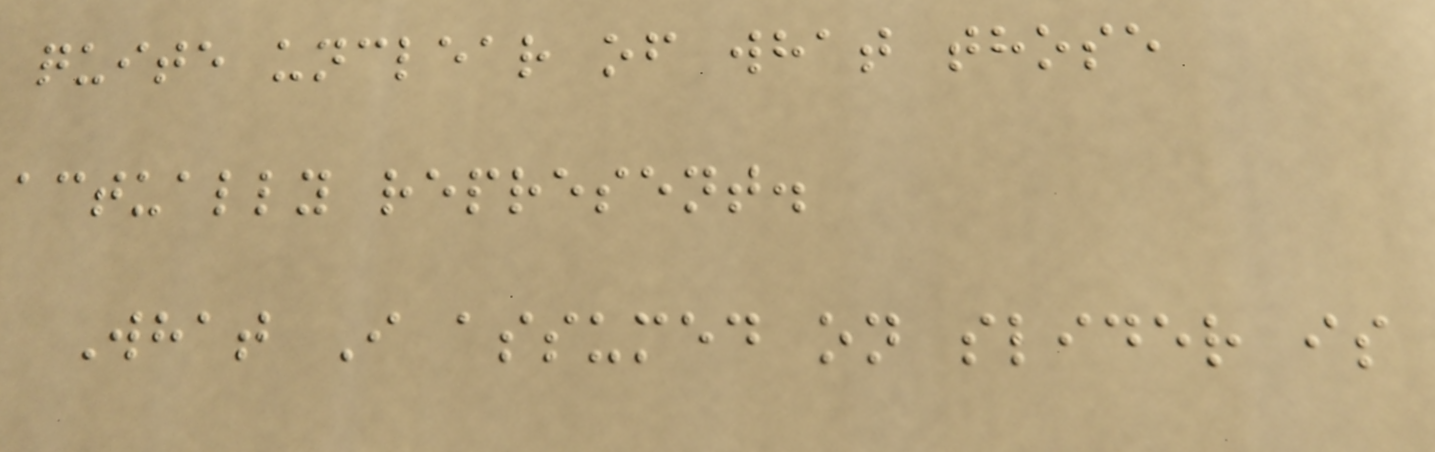quite unclear of what those
actually represent.
What I assumed on slider is
